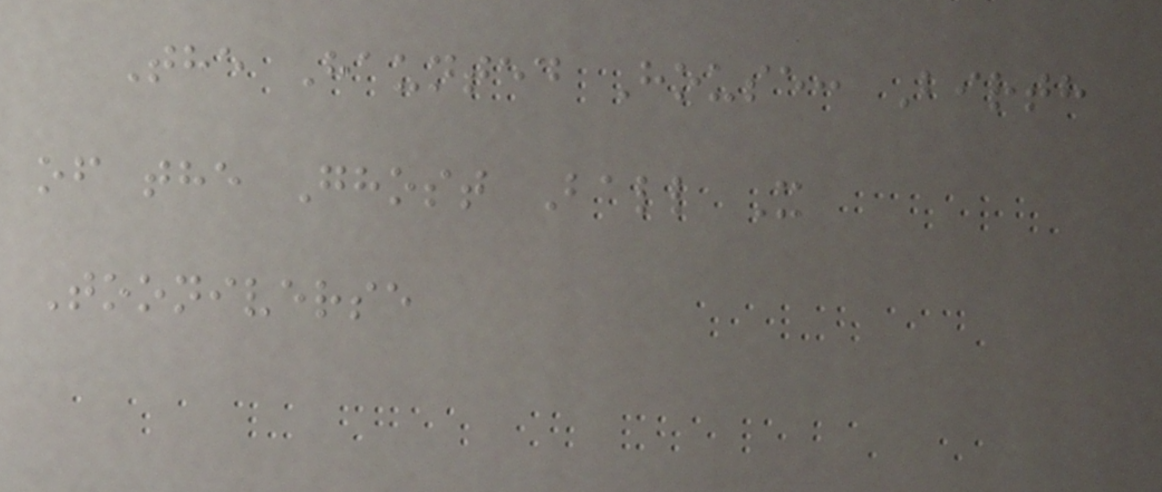The Haunted House: Birth
of the Ghost Ball X
Tooniverse
